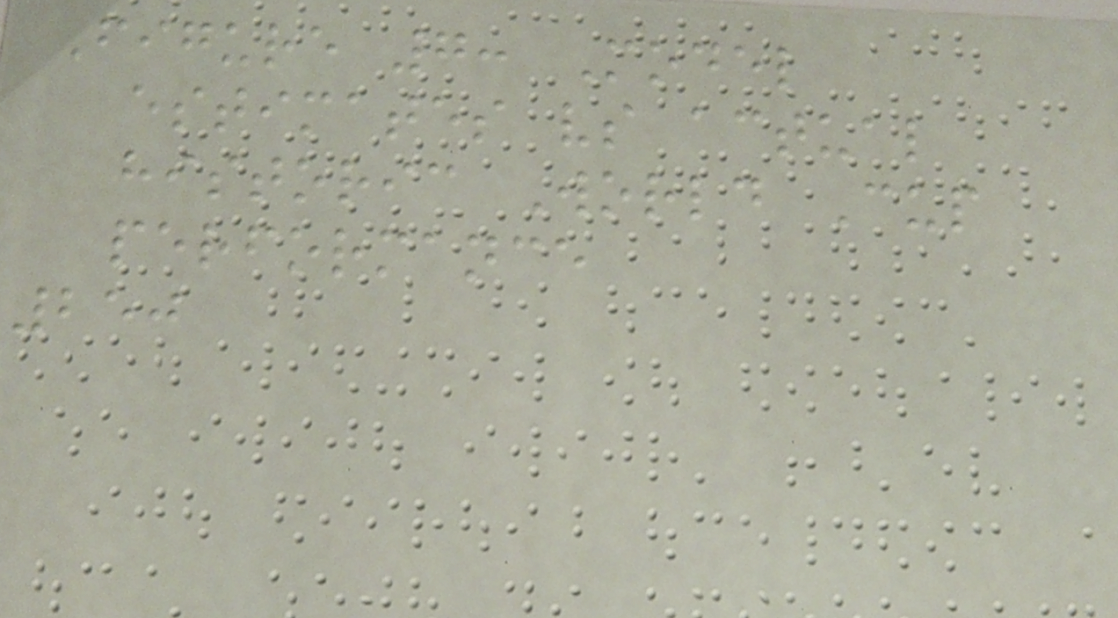Figure 7: Model
estimates vs actual
historic World Cup
performance
250
